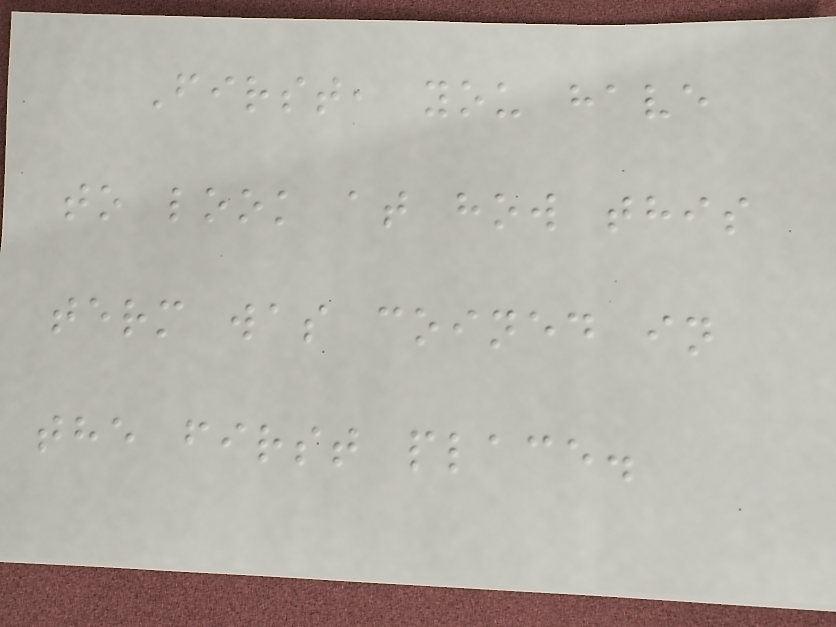First, you have
to look at how this
term was coined in
the first place.
